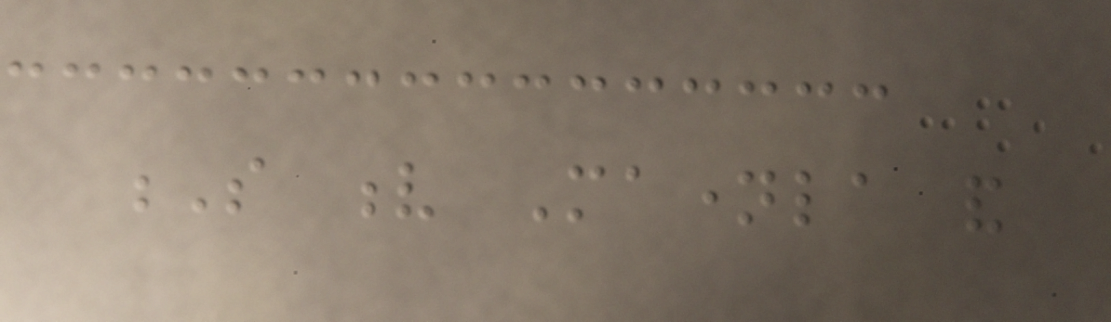S v Manamela and
